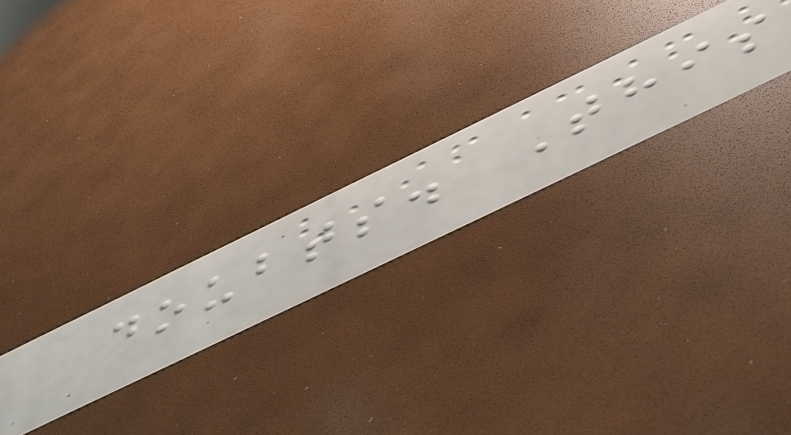doubts. This
